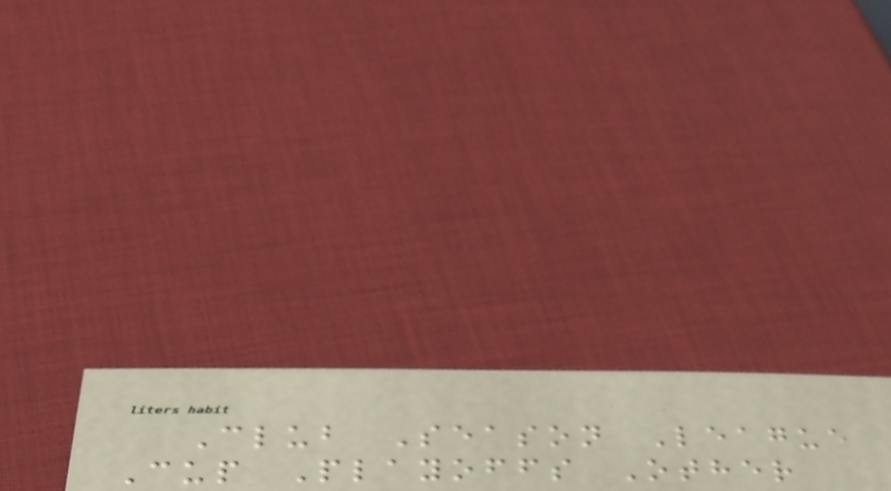Club Season League
Cup Playoffs Other
